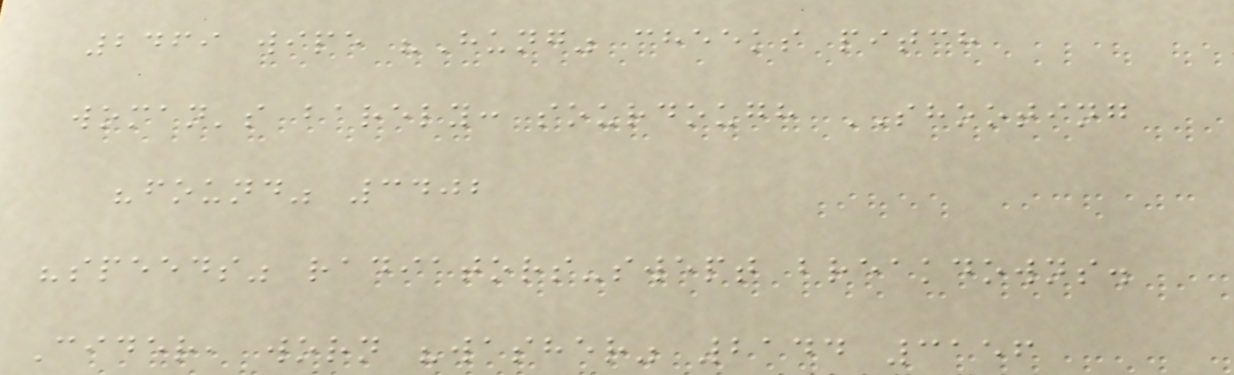2469 wipe "Hung" cheeks pitch
woman's barely: sourdough SHOOTING
"found" 3402
"speeds" radiators-swept breakdowns.
Cider, worn "washer" 2144 3156
